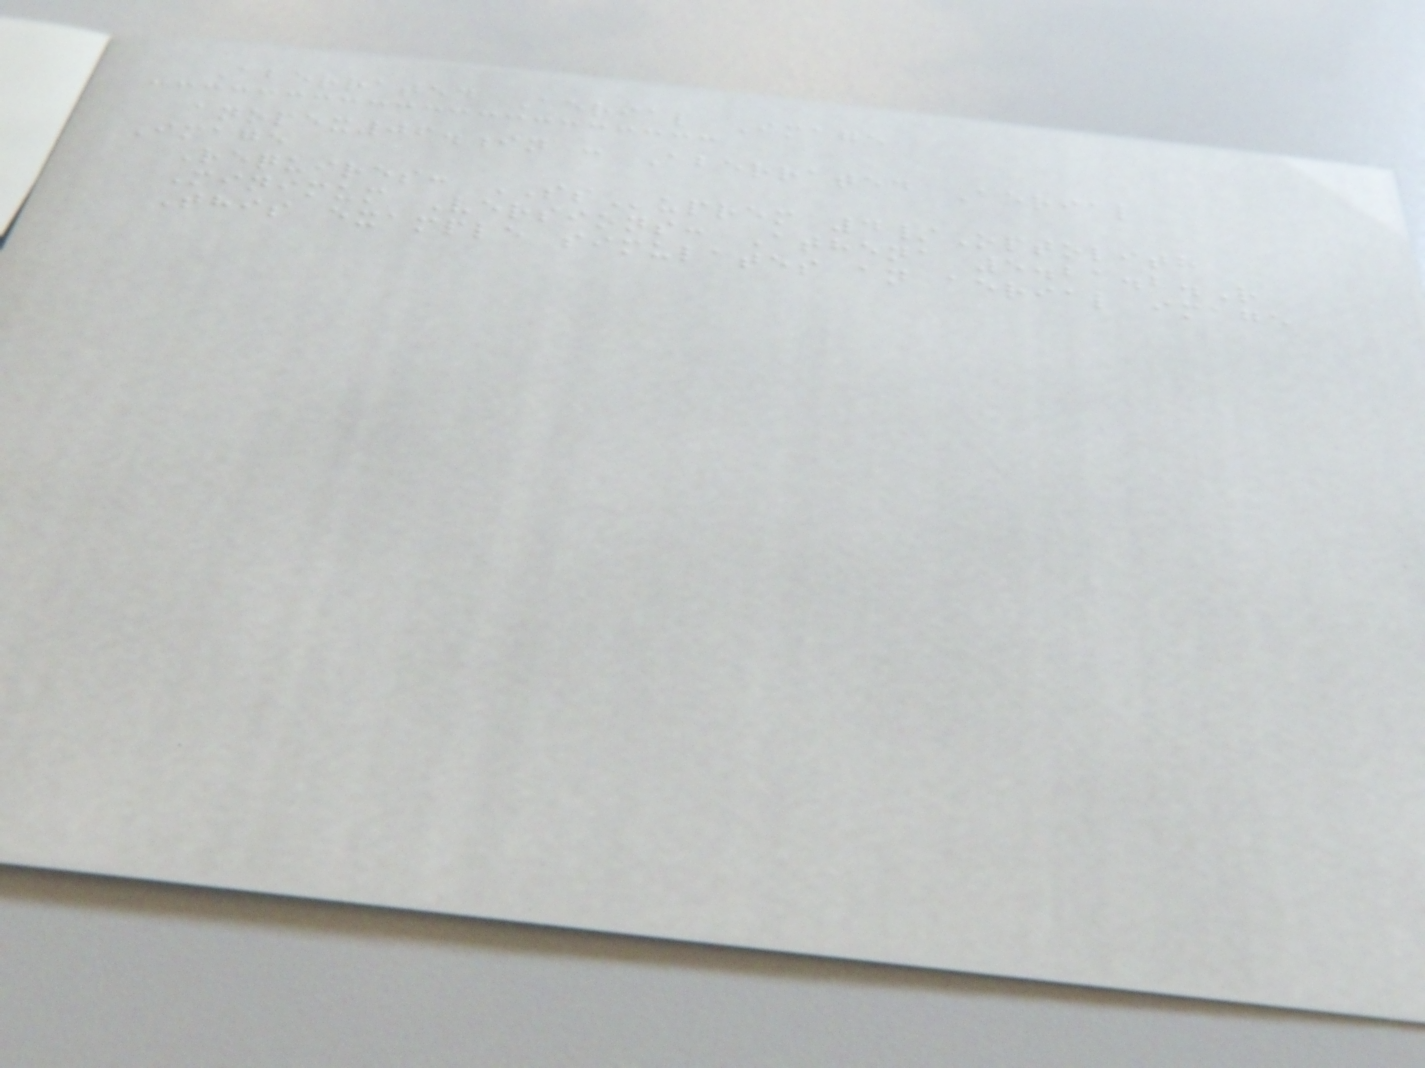Aberrated Aerial Image
anopex06.in : Aberrated Aerial
Image
Requires: SSuprem 4/Optolith
Minimum Versions: Athena 5.21.2.R
This example simulates an aerial image
